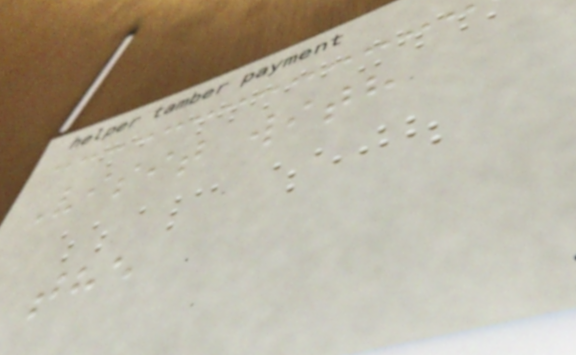Visit with
the
